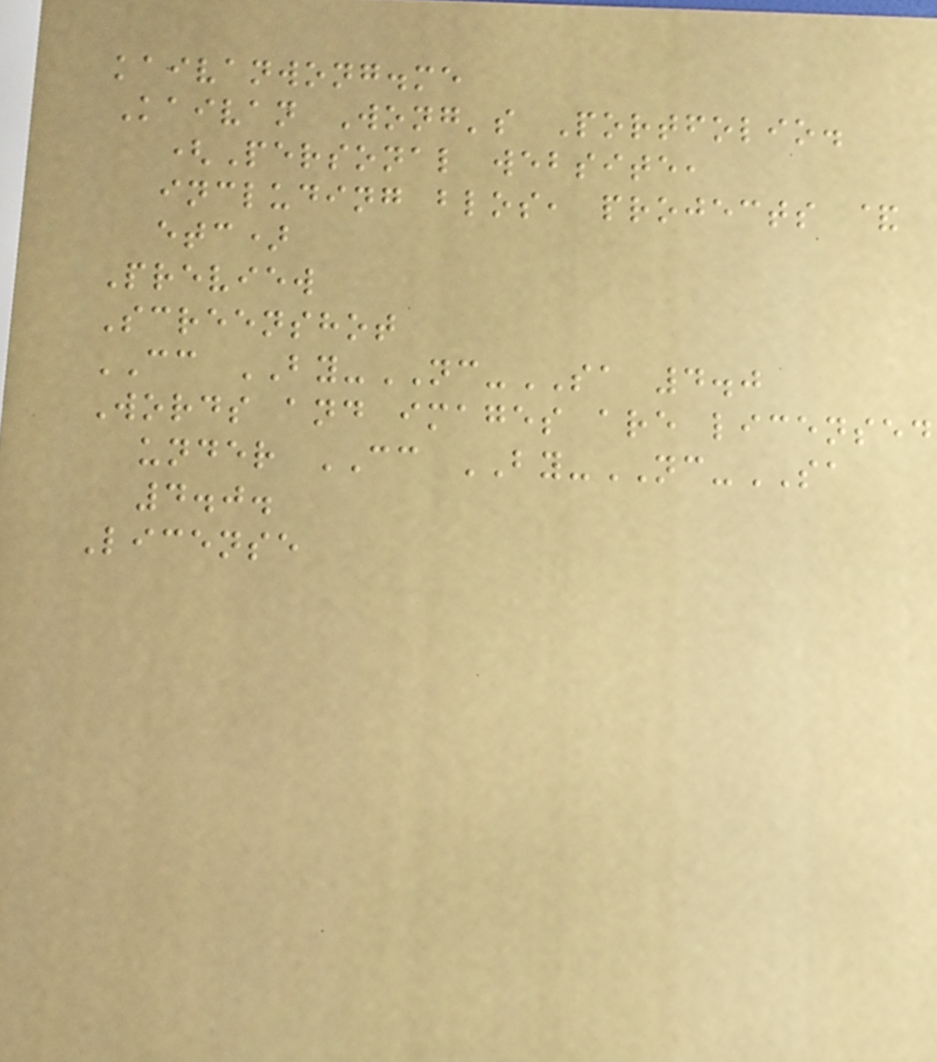kaivanwong.me
Kaivan Wong's Portfolio.
(Personal website,
including blos, projects &
etc)
Preview
Screenshot
CC BY-NC-SA 4.0
Words and images are licensed
under CC BY-NC-SA
4.0.
License
